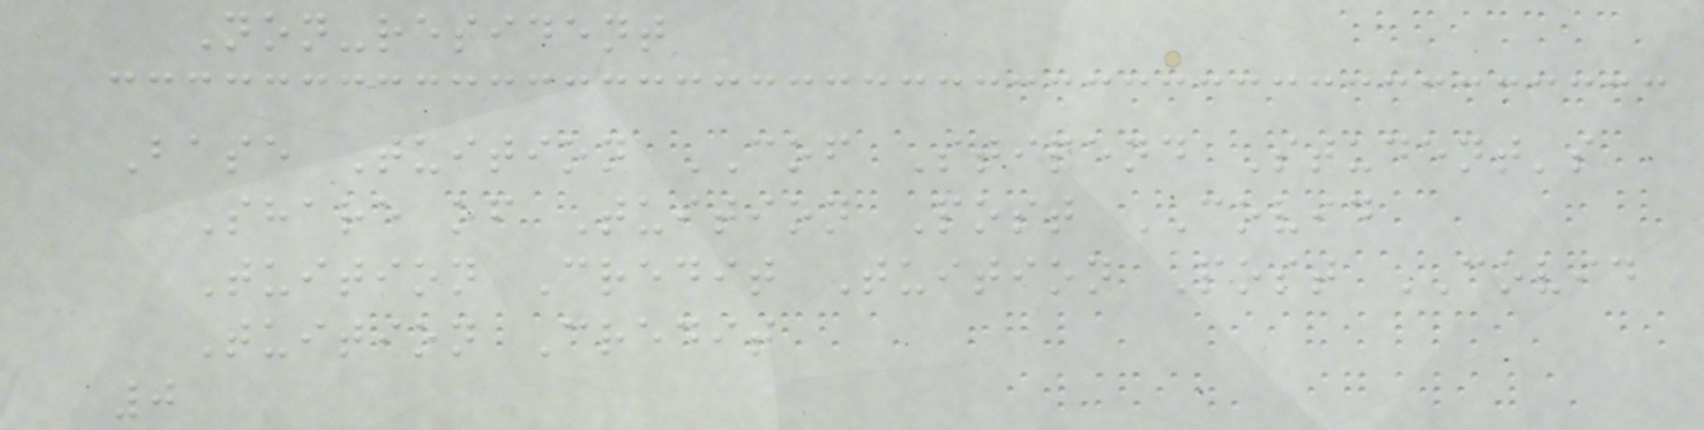Non-resident
Base Tuition COF Stipend Student's
Share of Tuition Post COVID
Tuition Credit Tuition Post COVID
Tuition Credit
0
